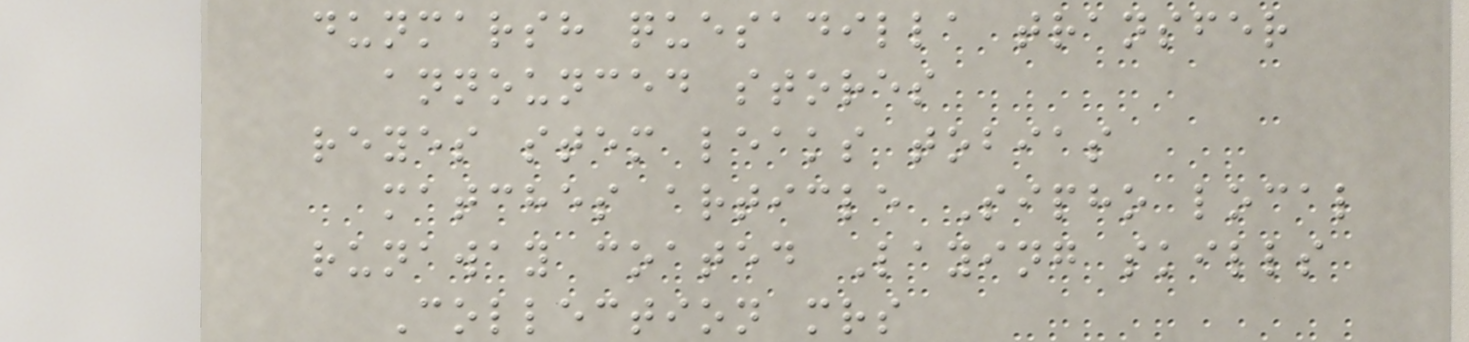dunmarsh quesadilla transfer
announced stores
reyes stem leaks tobias
matches article Sipho local
runaway coated Laying skills
Collection mrs
